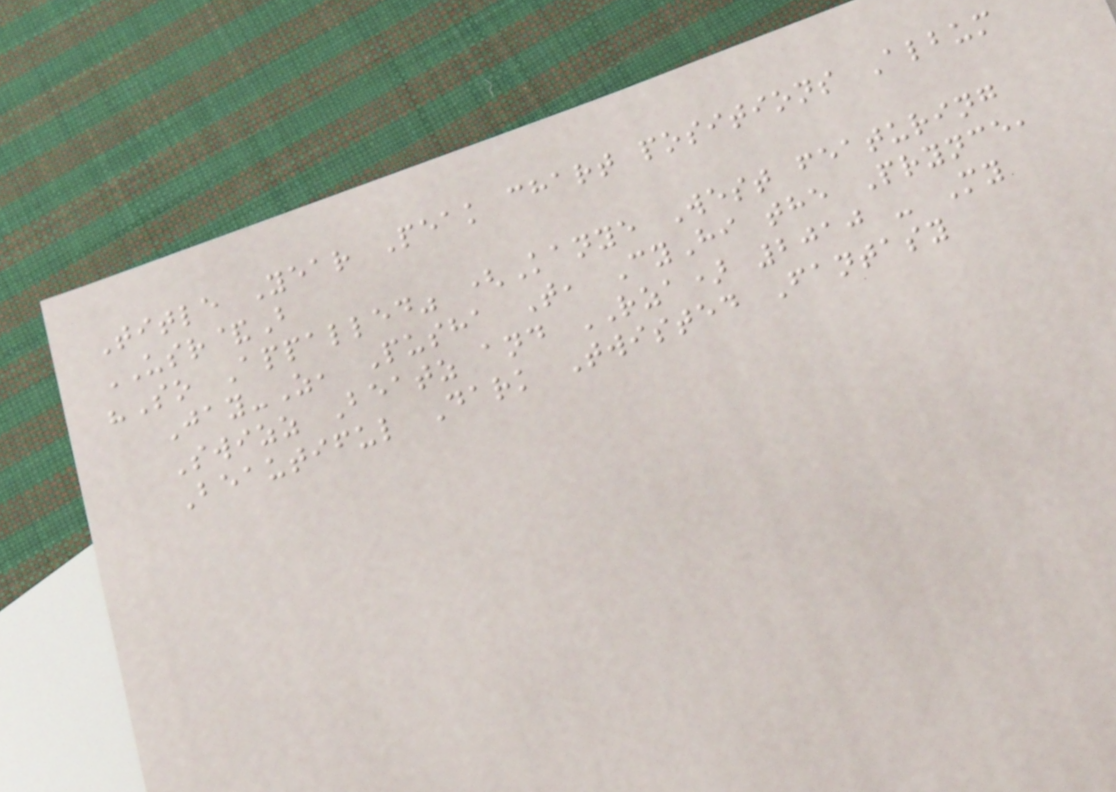Title Year Peak chart positions Album
USR&B
"So Appalled" (Kanye West featuring
Jay-Z, Pusha T, CyHi the Prynce,
Swizz Beatz and RZA) 2010 - My
Beautiful Dark Twisted Fantasy
